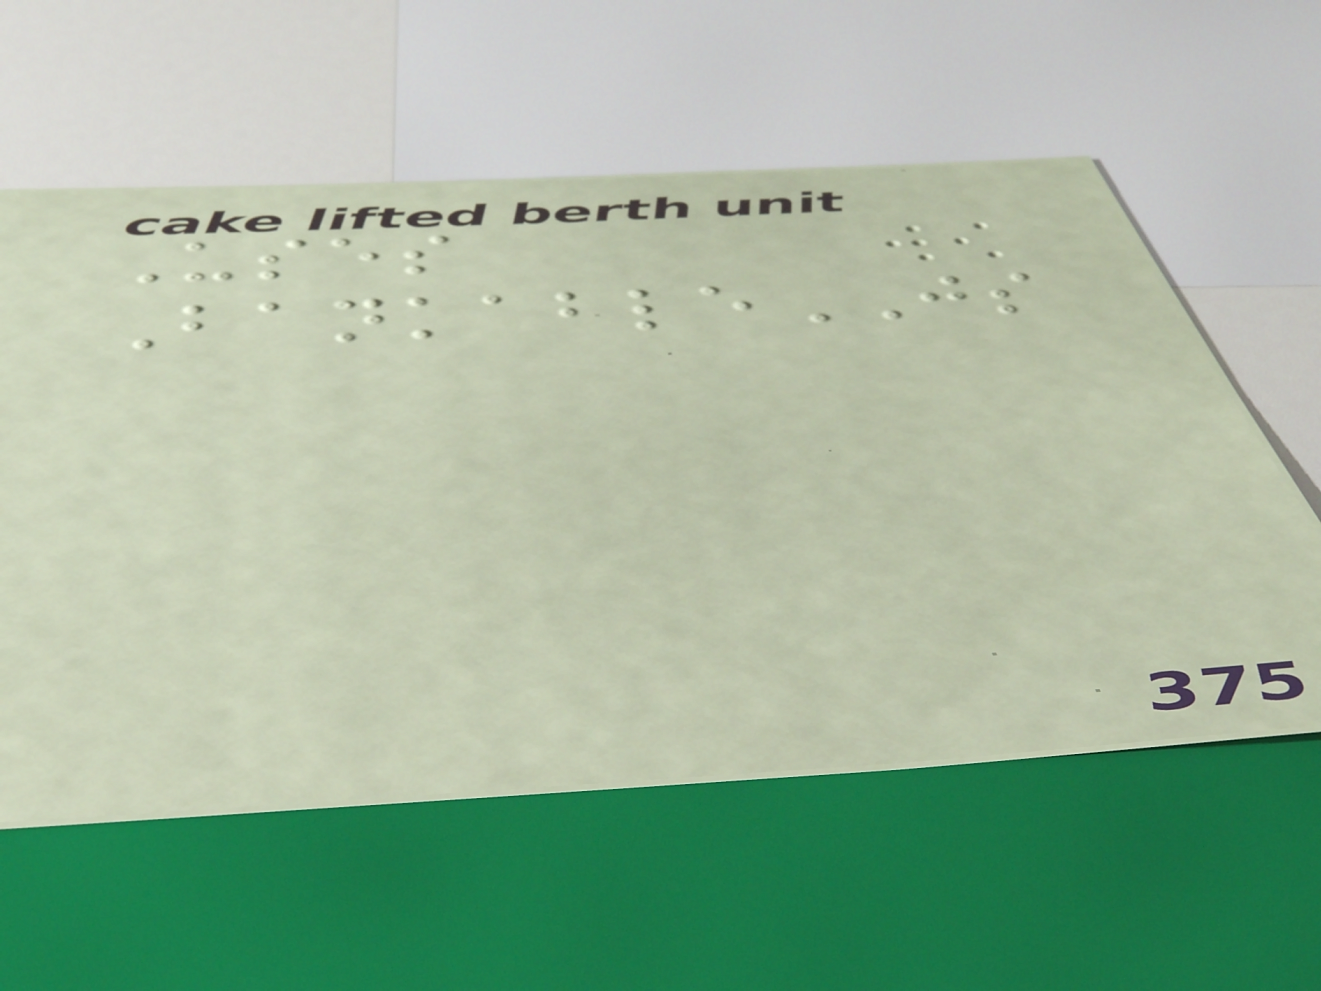Uses
BankableJS
